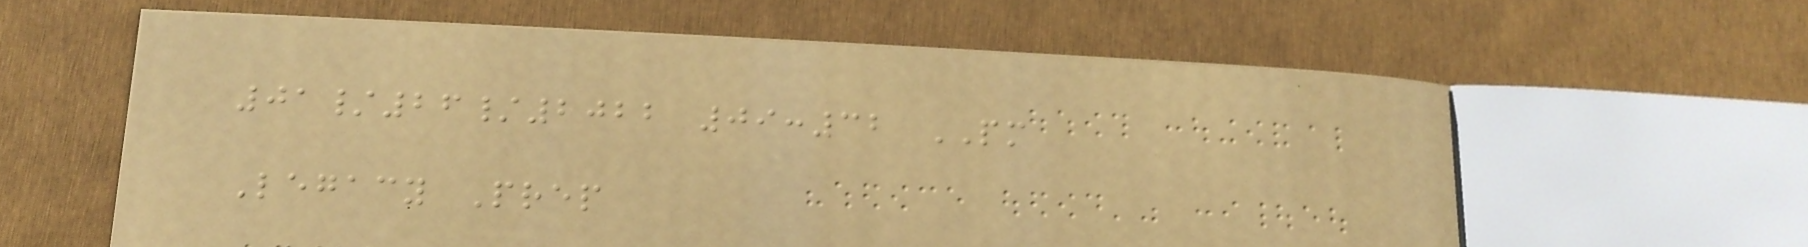01/26/2022 09:32 PM
Legacy Prep
